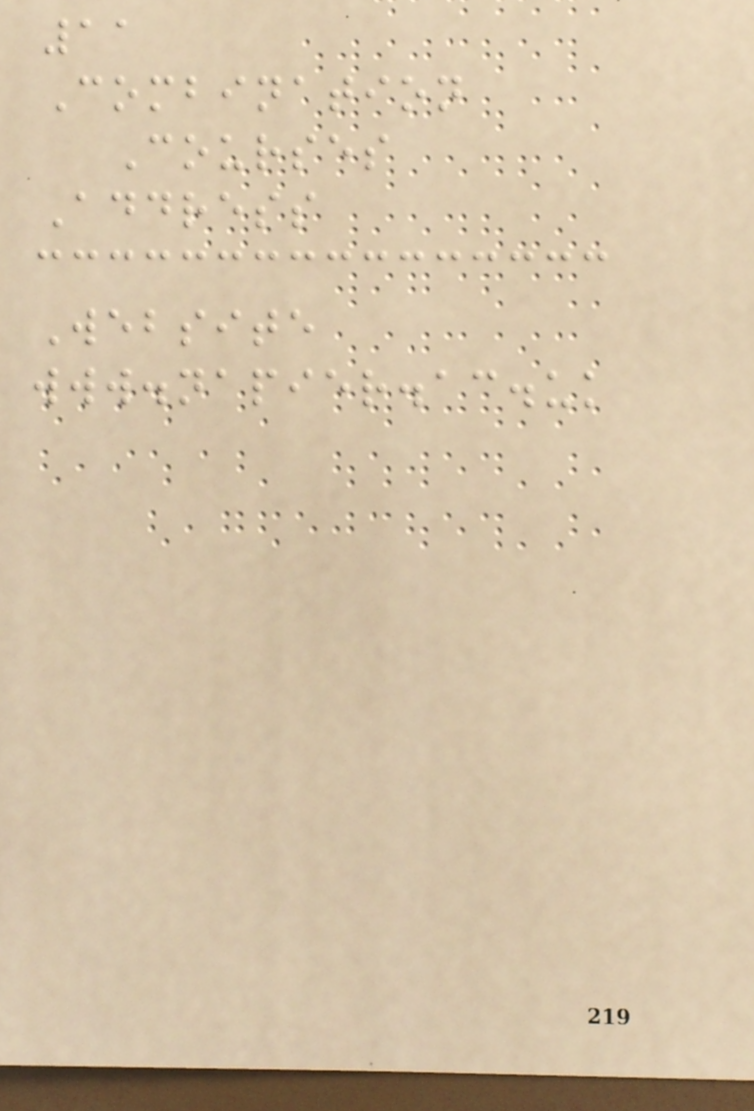11
Combination
Courses
Address
Website
www.napier.ac.uk
